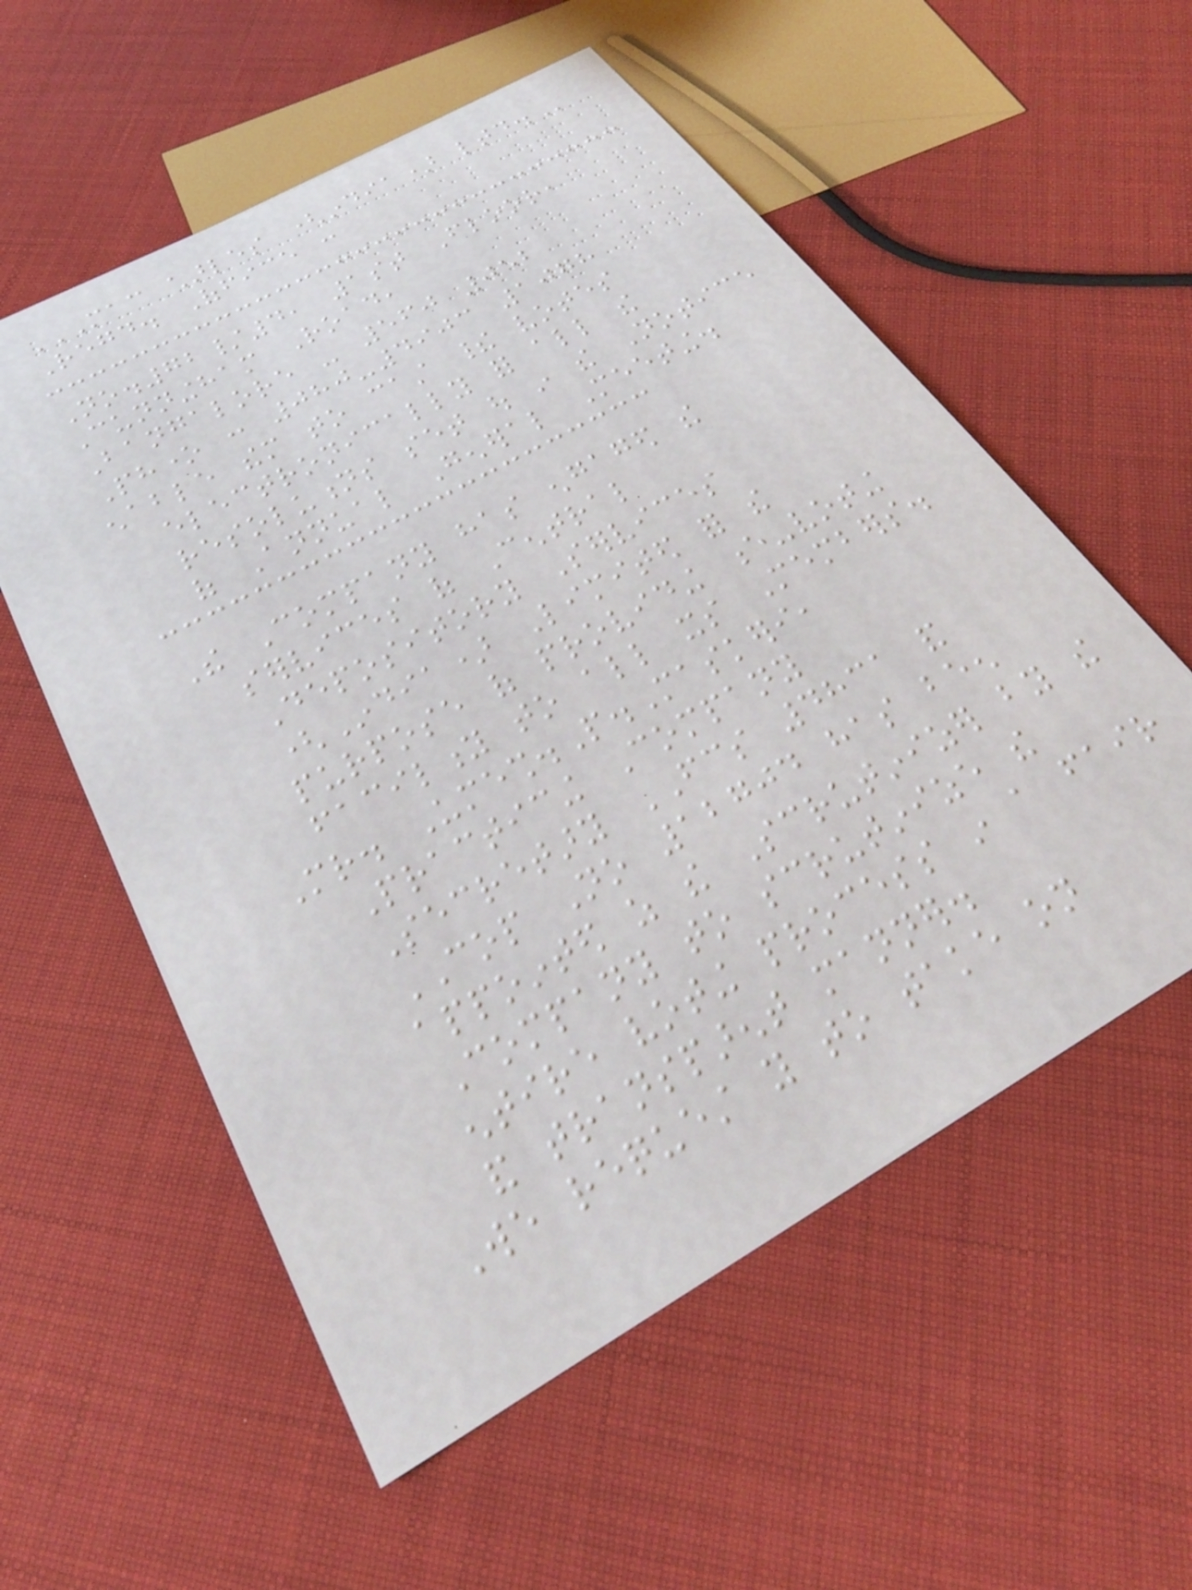MAC CHARLES (INDIA) LTD.
Regd. Office :
No.72/4, 1st Floor,
Cunningham Road,
Bangalore - 560 052
Phone : 080-4903 1078
enable them to cast their votes
electronically for all the
resolutions set out in the Notice
of Annual General Meeting.
The Company has engaged the
services of Central
Depository Services
(India) Limited for the
purpose of providing e-voting
facility to all its Members.
Mr. Umesh.P.Maskeri,
Practicing Company
Secretary FCS 4831 and
COP No 12704 has been
appointed as the Scrutinizer by the
Company to scrutinize the
entire voting process in a fair
and transparent manner.
We request you to take on
